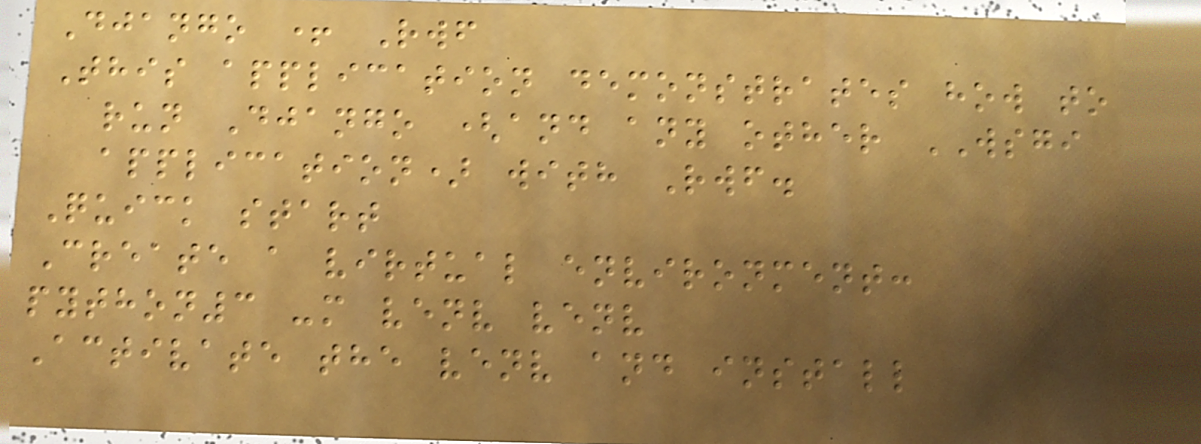Django + Rwf
This application demonstrates how to
run Django (and any other WSGI
application) with Rwf.
Quick start
Create a virtual environment:
python3 -m venv venv
Activate the venv and install
